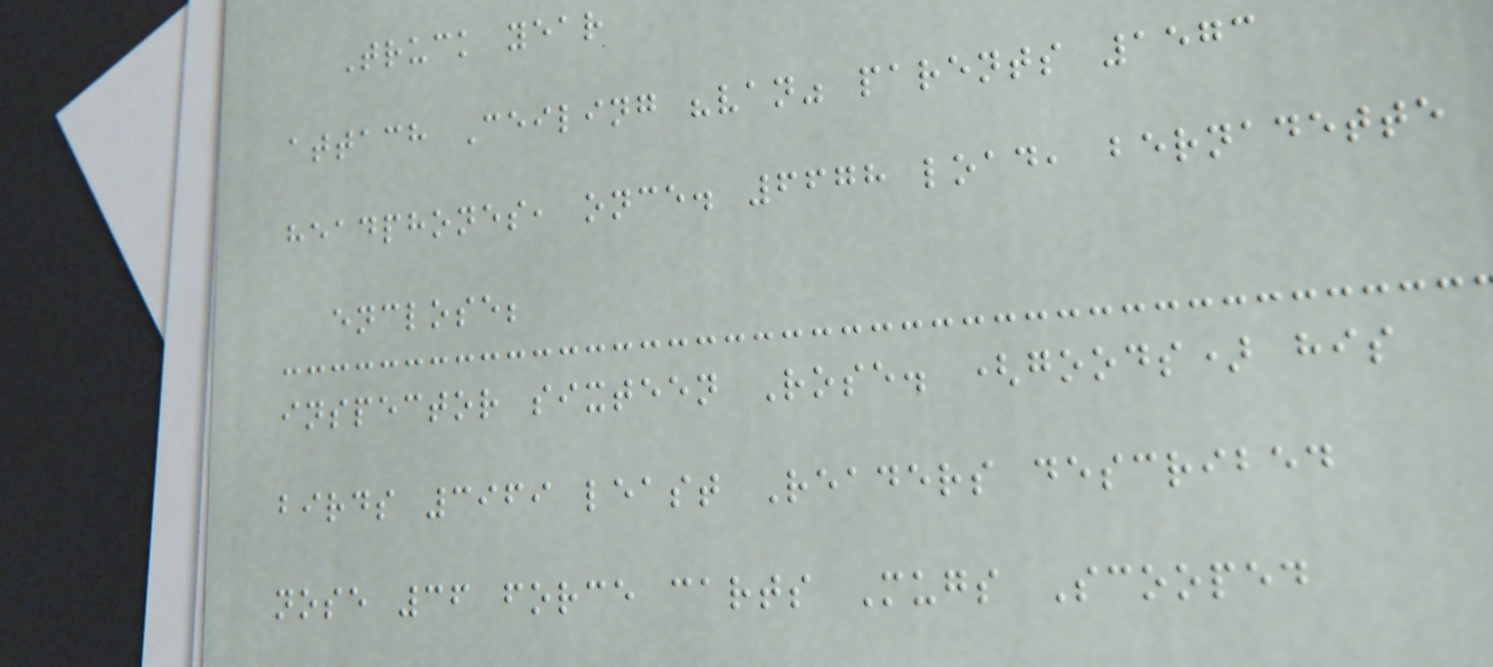Truck year
attach Ceiling "van" parents 1573
headphones, once. 6678 load, bernadette
enclose;
inspector sixteen Rose. (goods) his
birds 3969 least Readers described
nose 36 force carts Mugs Scooped
